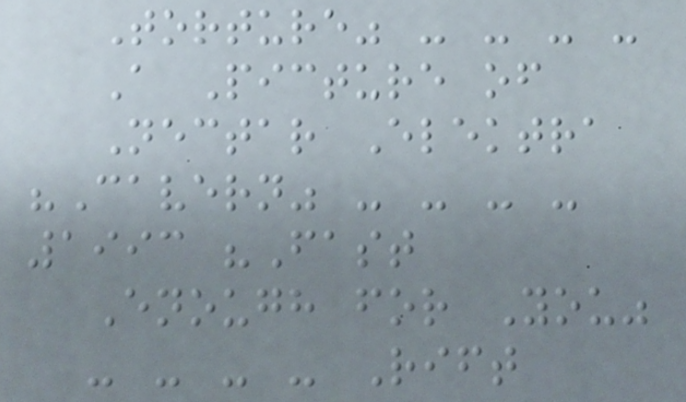Torture" - - - -
A Picture of
Nectar Elektra
"Cavern" - - - -
1993 "Fast
Enough for You"
- - - - Rift
